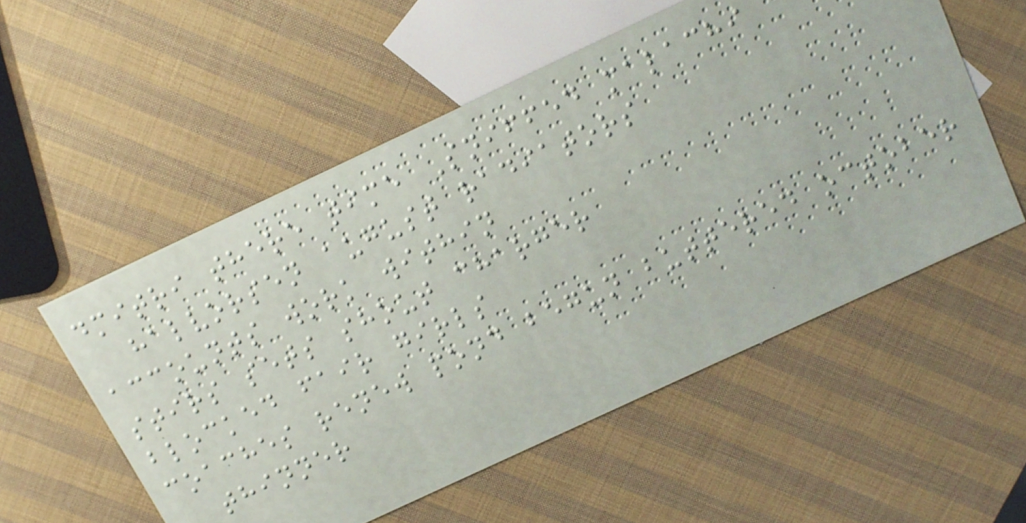dmitri there time Sniffed malachi
halvorsen august radiators
accounts work within
stirs sets shout charger
blocked fair girls
coaches renew pond begun buttered october
thinner
